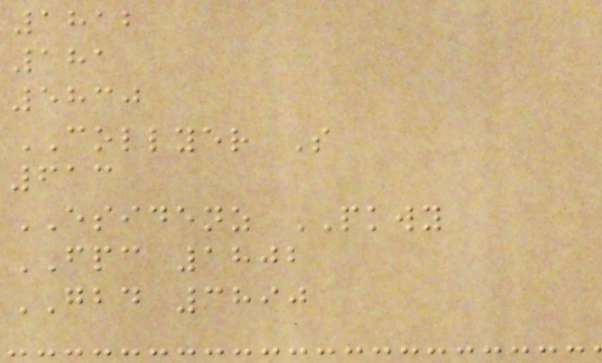1812
181
5830
COLLYER S
613
ESIDENZ PKWY
FPC 1802
GBD 3890
